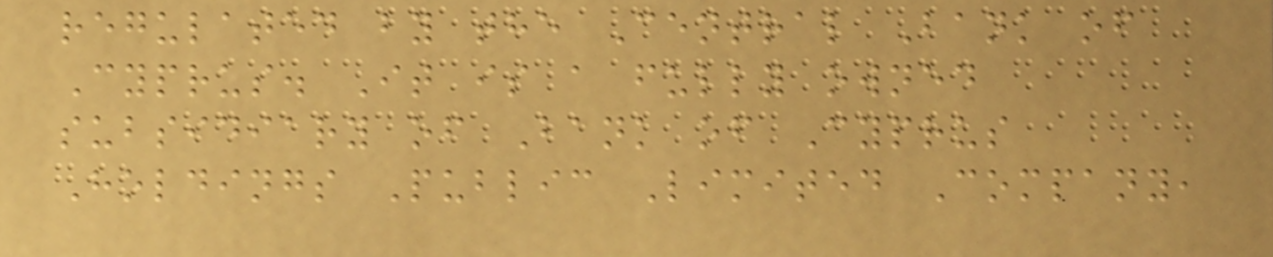regulated by the Central Bank of
Cyprus. It is a fully owned
subsidiary of Bank of Cyprus
Holdings Public Limited Company,
